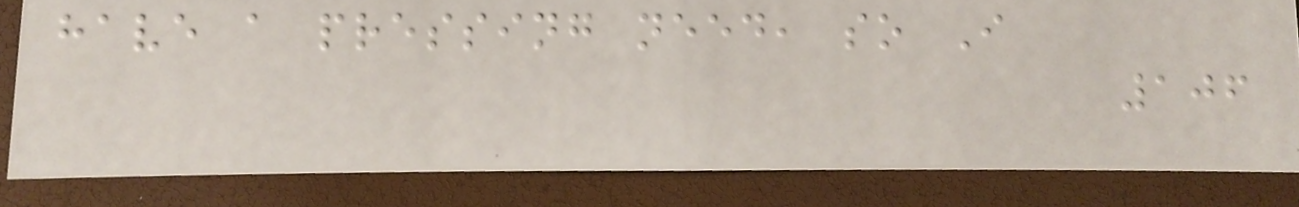have a pressing need, so I
106
